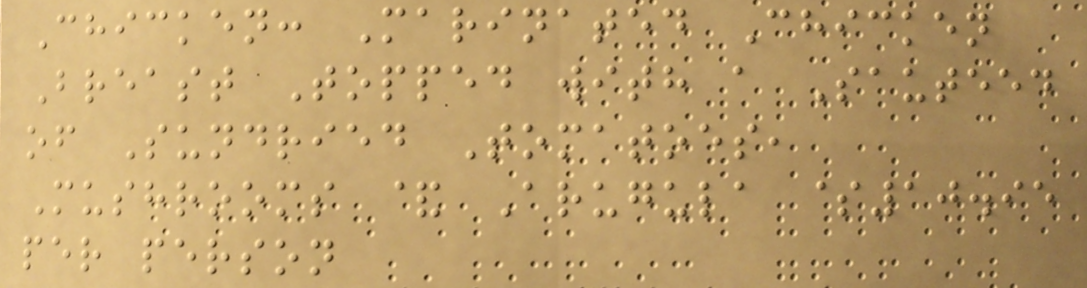Chicken: Marinated Chicken
Breast Topped with a Sauteed
of Sundried Tomatoes,
Mushrooms & Arugula $10.95
per person
